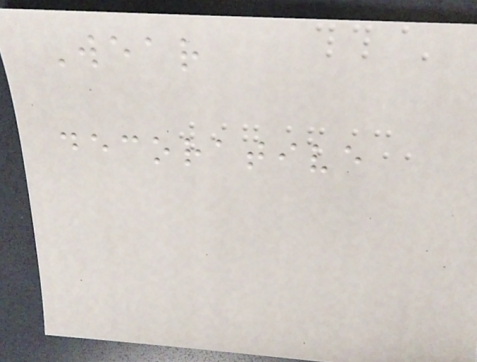Wear
decorative
